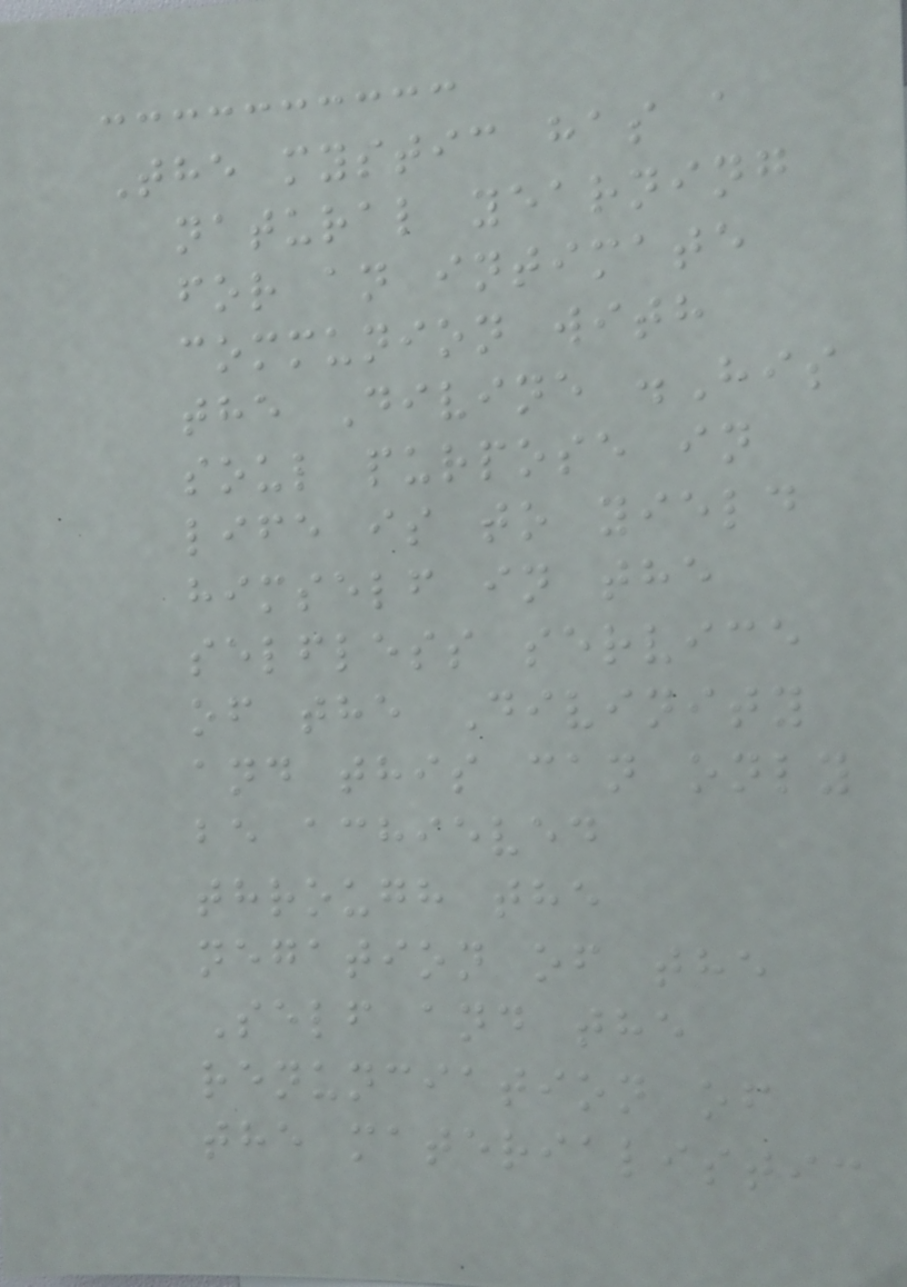The mystic has a
natural yearning
for an intimate
communion with
the Divine .His
soul purpose in
life is to yield
himself in the
selfless service
of the Divinity
and this can only
be achieved
through the
negation of the
Self and the
renunciation of
the materialistic
